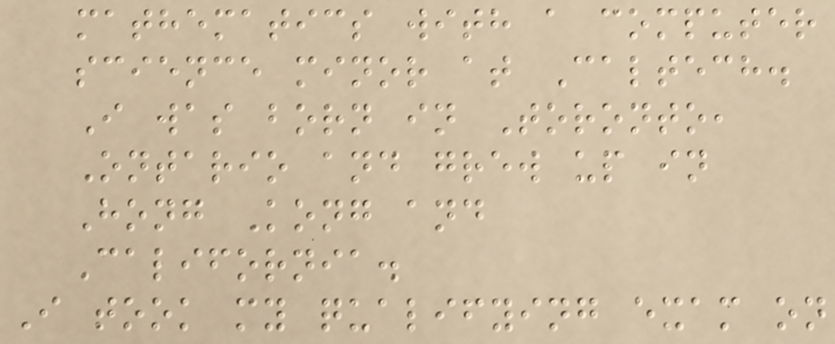mathematics with a computer
science minor at Caltech.
I was born in Toronto,
Ontario and grew up in
Hong Kong and
California.
I took my qualifying exam on
